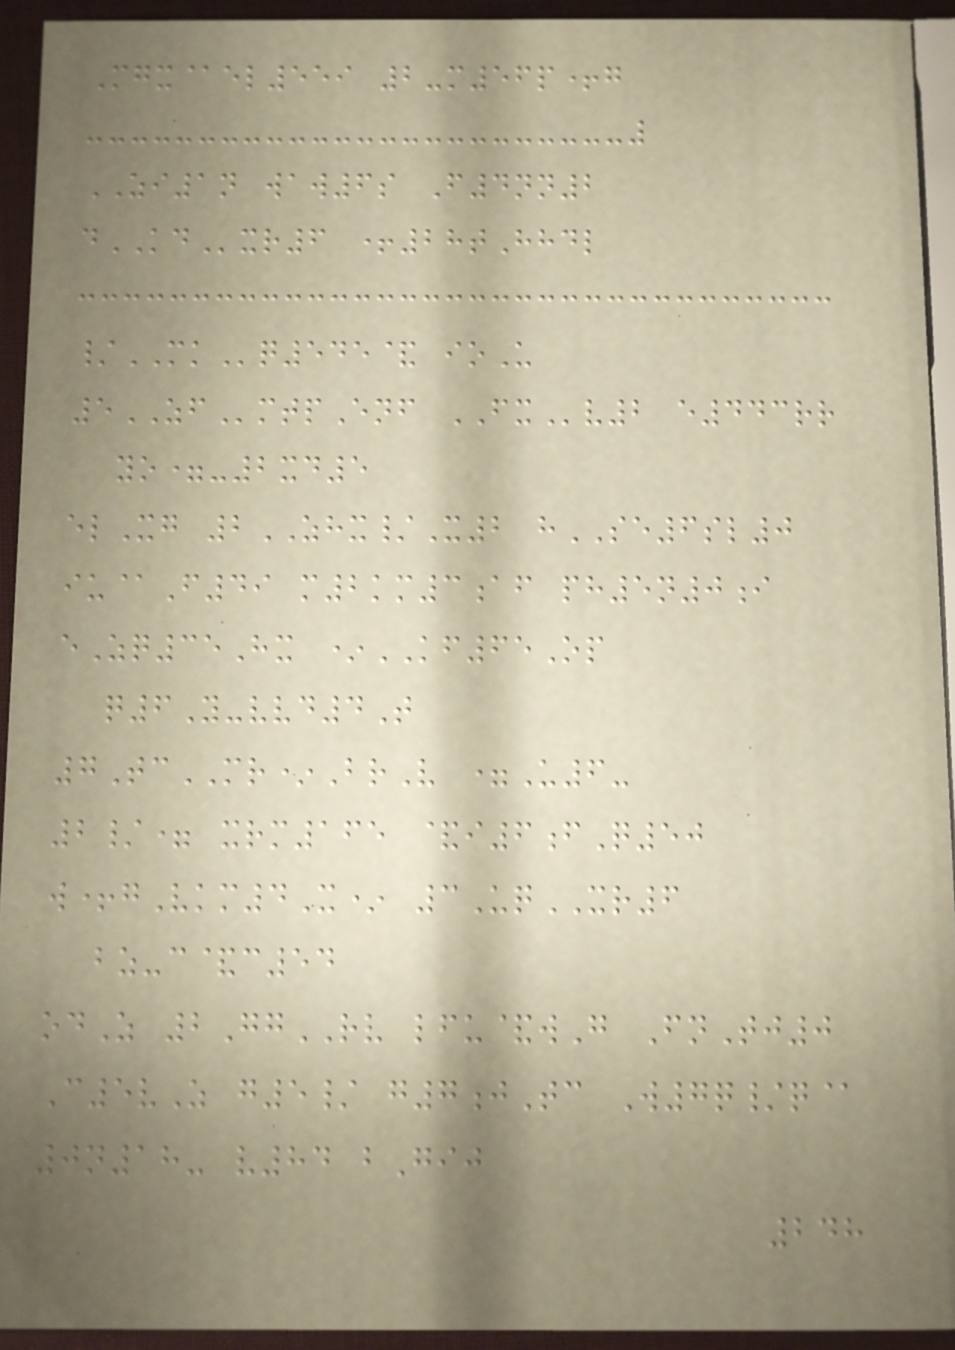Mgx@el559 2-m56p+g
ZI1n waw6s F4nn2
dKDxr6 +28tHhdl
/MKq545& ioU
5ZFmtpEnf FXv2 e443rr
yo=-2xd5
elXg 2ZHX/X2 hSE6sl0
iu@F49 m2km3af ph5n0i
eZq35Hx *KF65Op
q6Y-vvd4T
7TcMR*BrV =U6-
2/= xrm165 &i6fQ50
w+gVkm4X* 3UqXR6
bz-c&c54
odZ 2GgRV lfu&wG FnTj0
C5vZ g5/ g7jTc W7q/q@
0n18- v84 bGij
248
